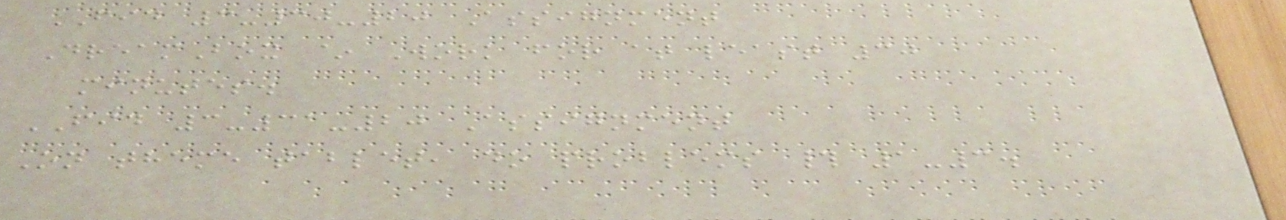FID 3-30-20 Assignment
DreamBox ~ Work for at least 30
minutes.
FID 3-31-20 Assignment
On theme tablet, do problems # 1-3.
